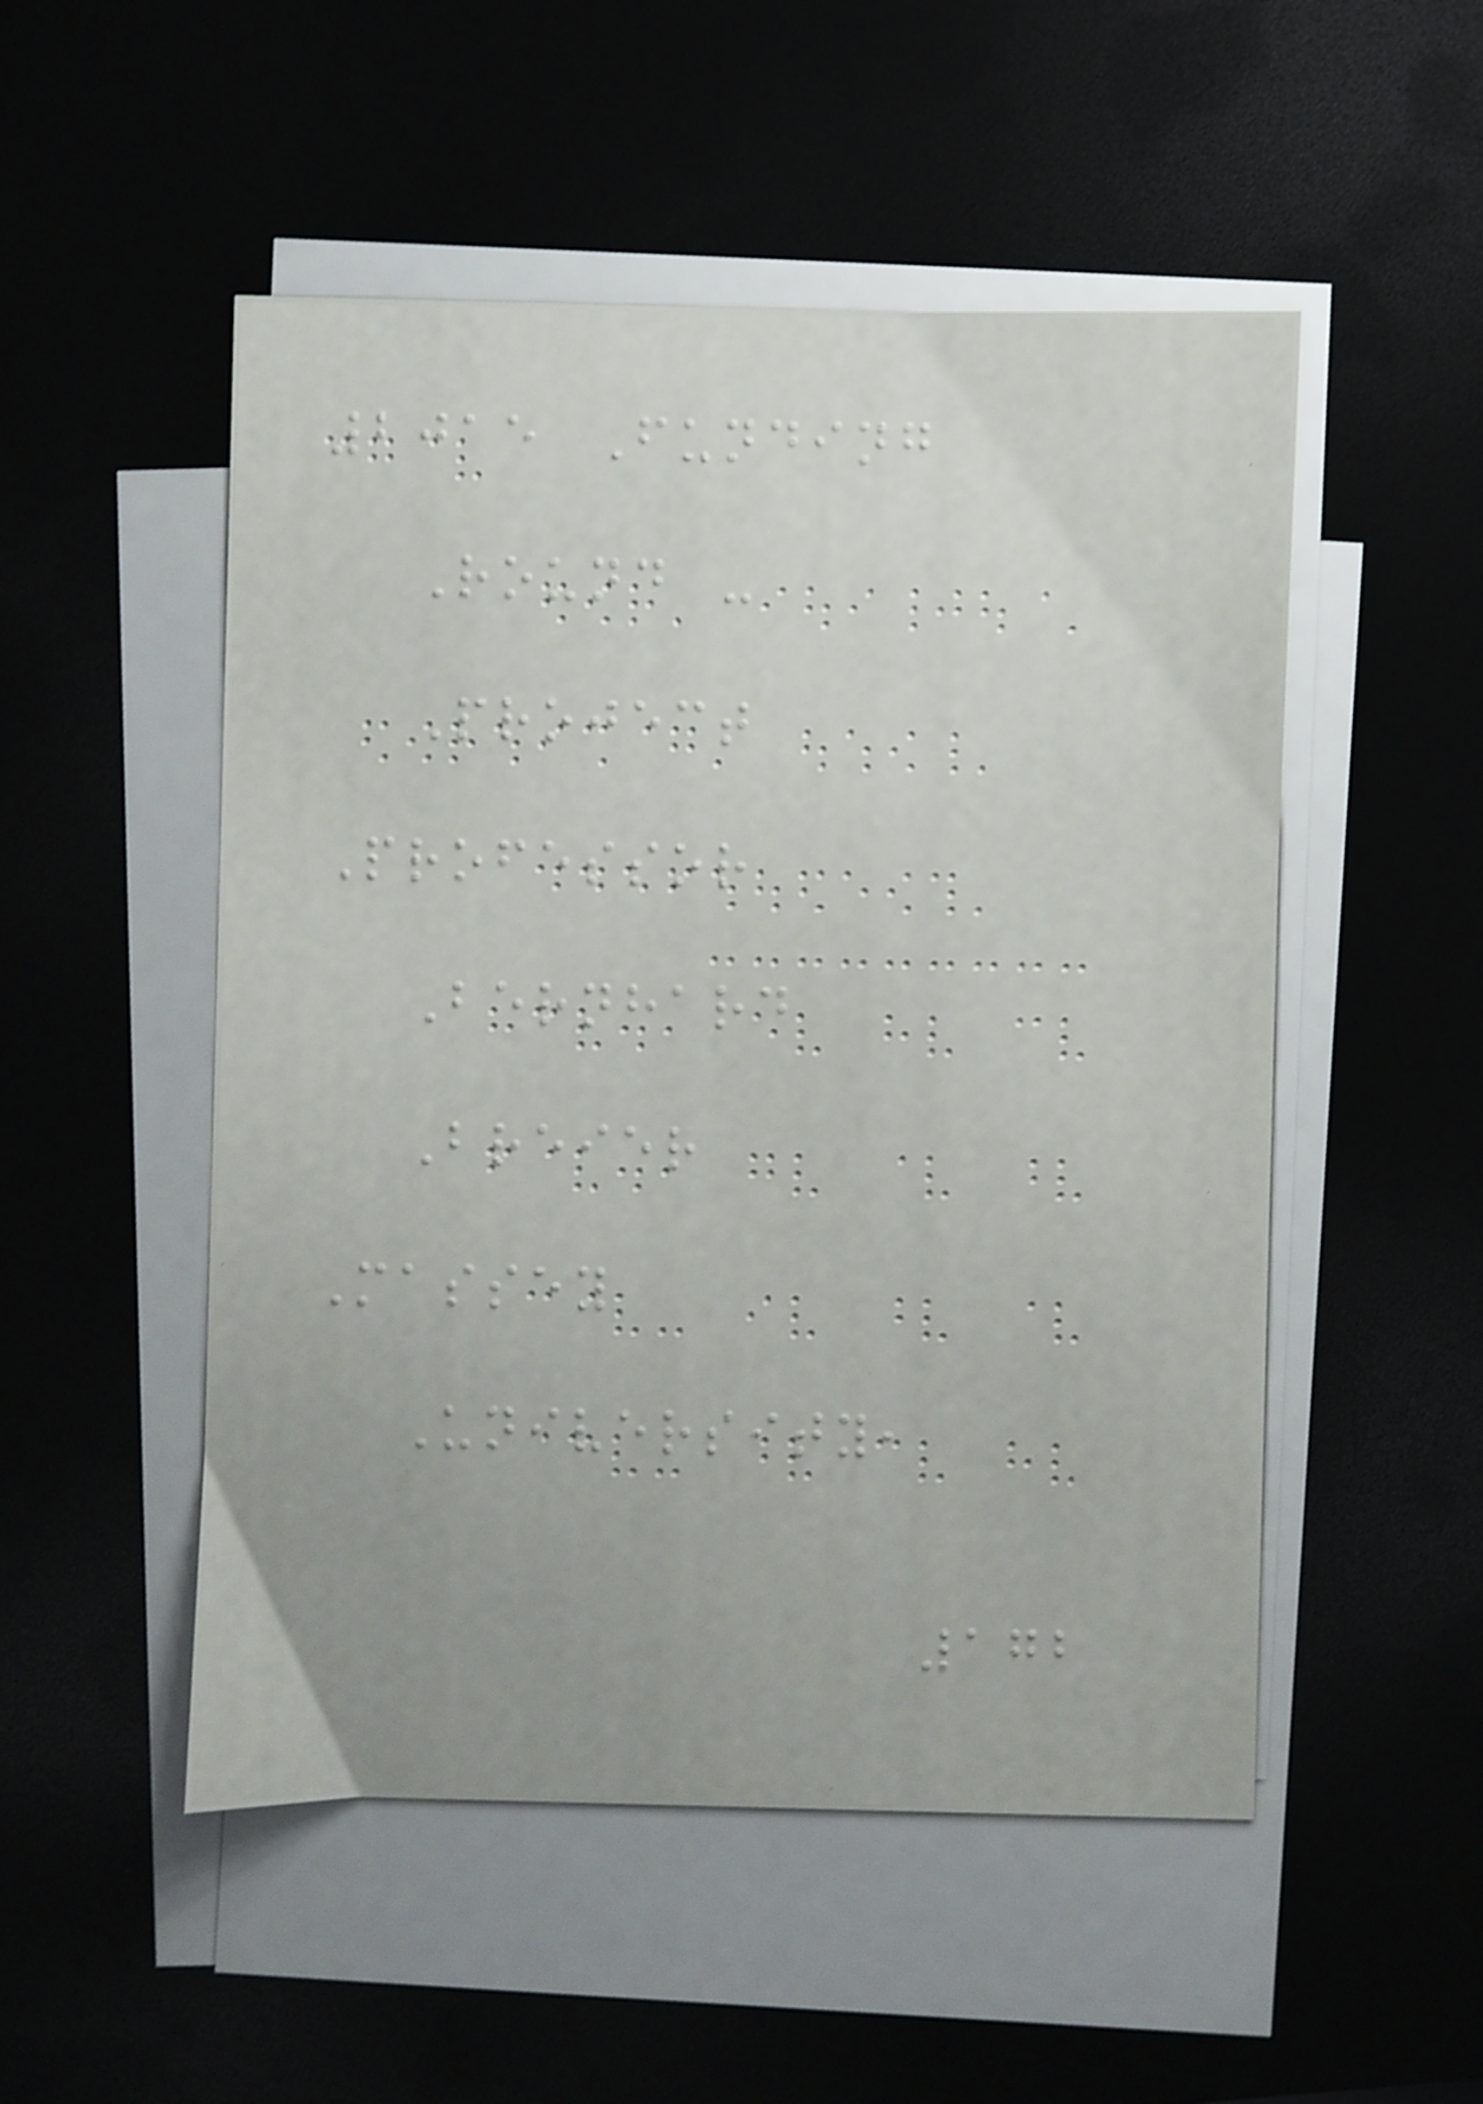2015 Funding
Round -
Project
Professor
Bernhard
Breier
Massey
University,
172
